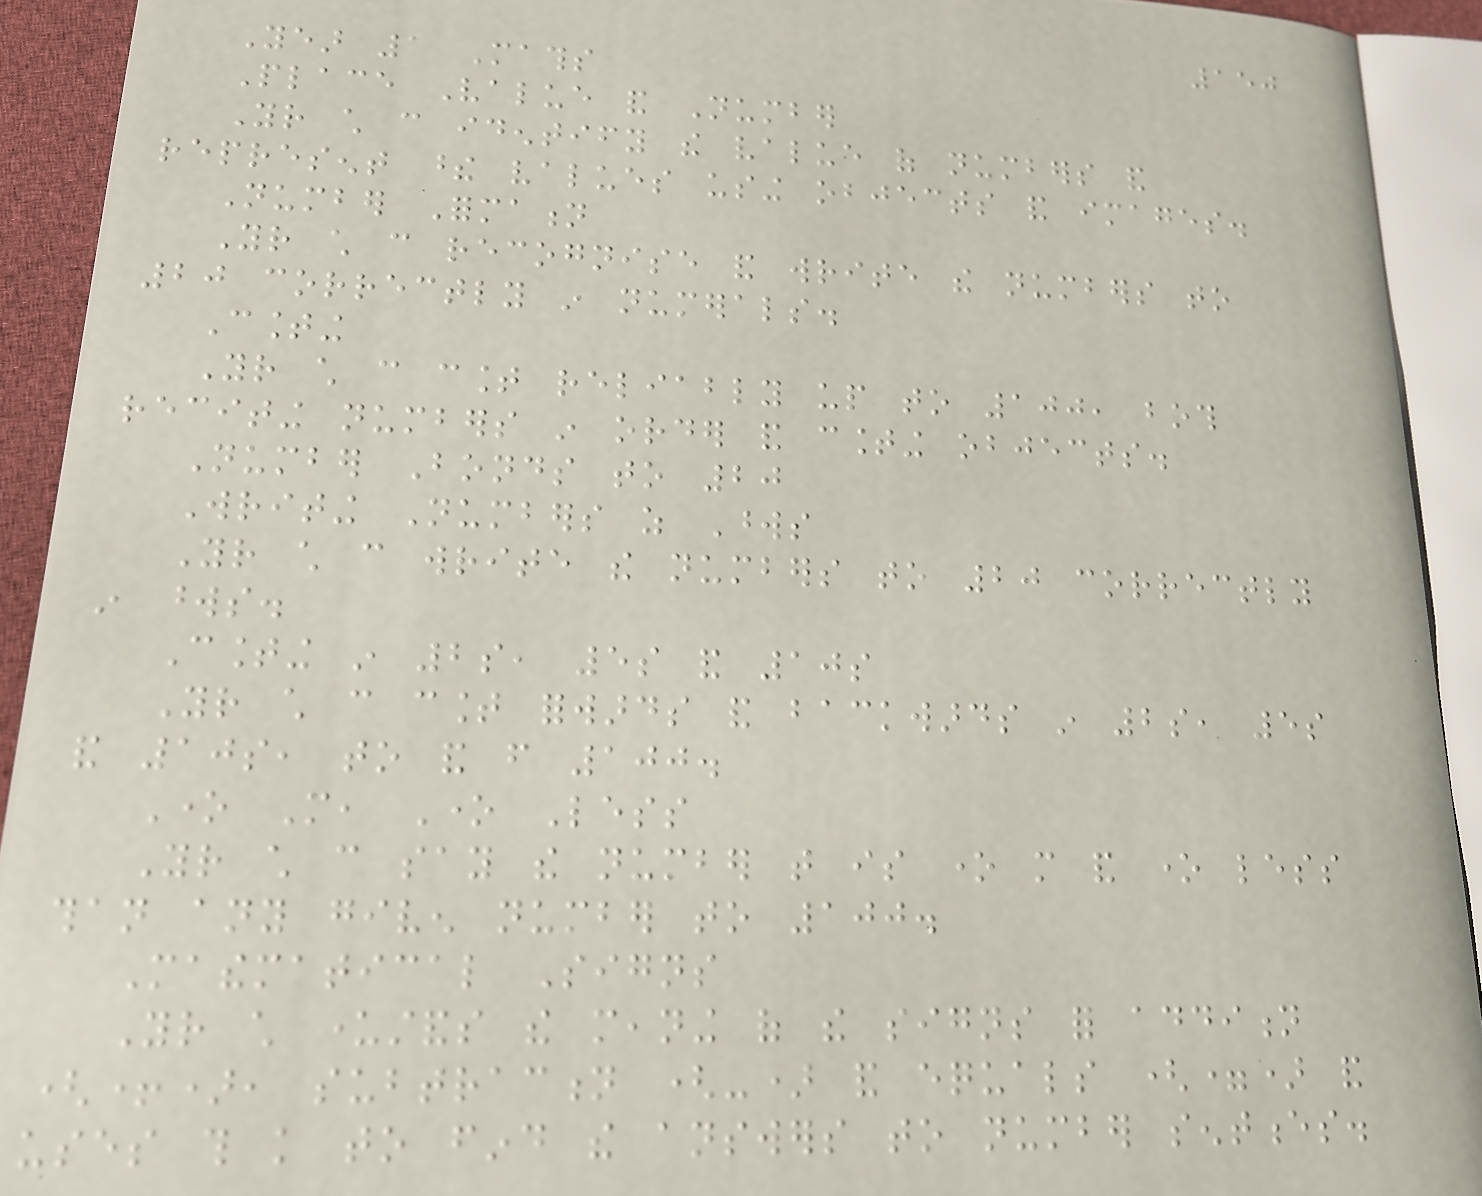150
Year 1 Maths
Place Value and Number
Your child can identify the value of numbers and
represent these values using objects and images.
Number Formation
Your child can recognise and write the numbers to
20 correctly in numerals.
Counting
Your child can count reliably up to 100, both
reciting numbers in order and counting objects.
Number Bonds to 20
Writing Numbers as Words
Your child can write the numbers to 20 correctly
in words.
Counting in 2s, 5s and 10s
Your child can count forwards and backwards in 2s, 5s
and 10s, to and from 100.
One More, One Less
Your child can say the number that is one more and one less
than any given number to 100.
Mathematical Signs
Your child understands the meaning of the signs for addition
(+), subtraction (-) and equals (=) and
uses this knowledge to find the answers to number sentences.
